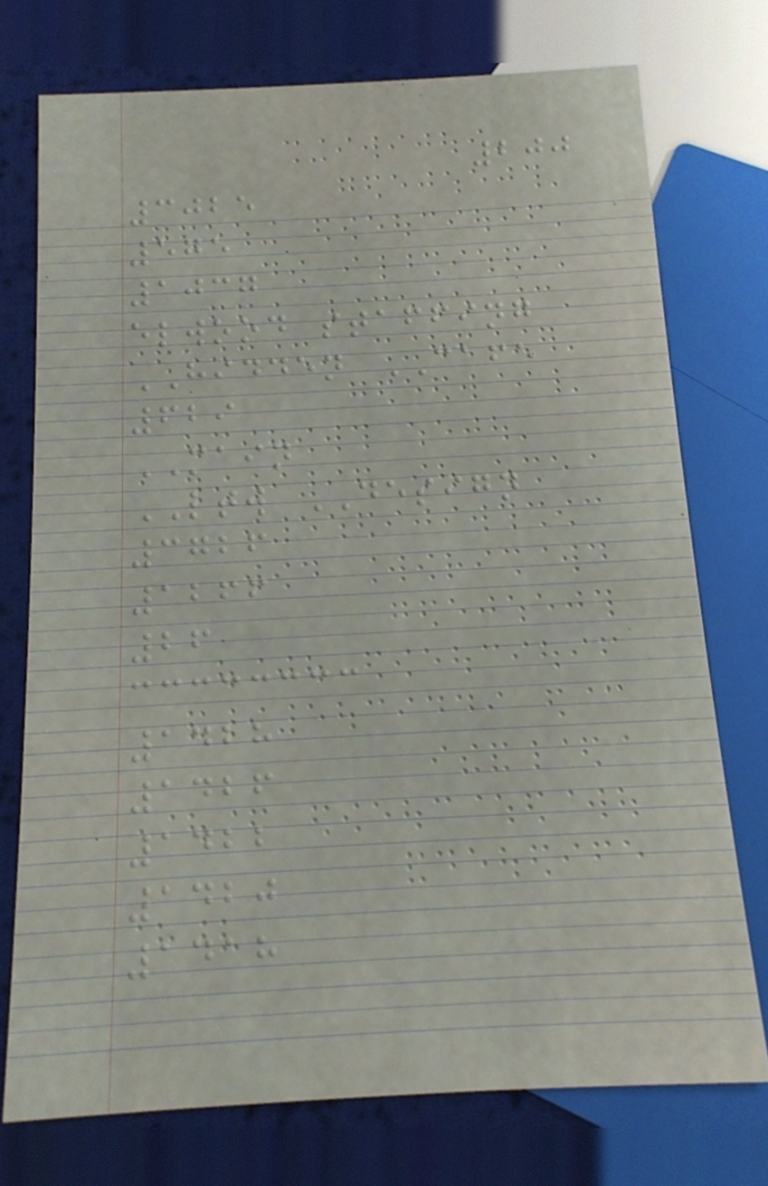200
3025
575
1037
elwood staffing
HIDDEN CAFE
629
MAIN
LTW DESIGN
3726
1266
26
1428
1426
1422
1420
1418
